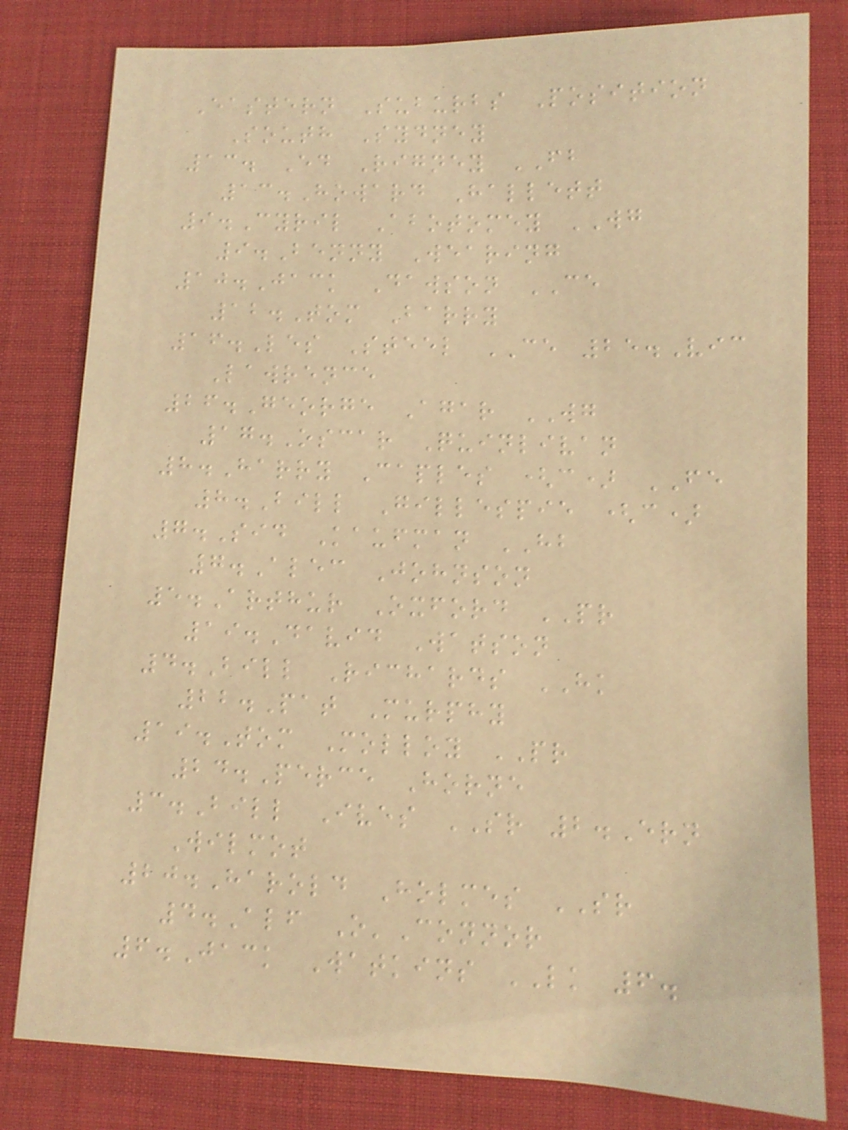Eastern Suburbs Position
South Sydney
13. Ed Rigney FB
13.Howard Hallett
9.Cyril Abotomey WG
9.Benny Wearing
10.Jack Dawson CE
12.Tom Barry
16.Les Steel CE 25.Vic
Lawrence
26.George Agar WG
17.Oscar Quinlivan
8.Harry Caples (c) FE
8.Bill Gillespie (c)
7.Sid Kaufman HB
7.Alec Johnson
5.Arthur Oxford PR
19.David Watson
4.Bill Richards HK
22.Pat Murphy
19.Tom Molloy PR
24.Perce Horne
3.Bill Ives SR 2.Ern
Wilmot
20.Harold Holmes SR
4.Alf O'Connor
6.Jack Watkins LK 6.
